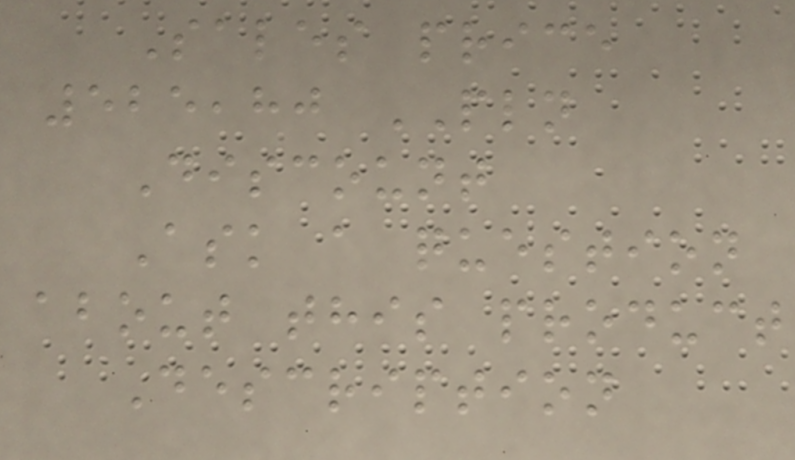Sales price
525,80 PLN
Discount
Ask a question
about this product
Description
